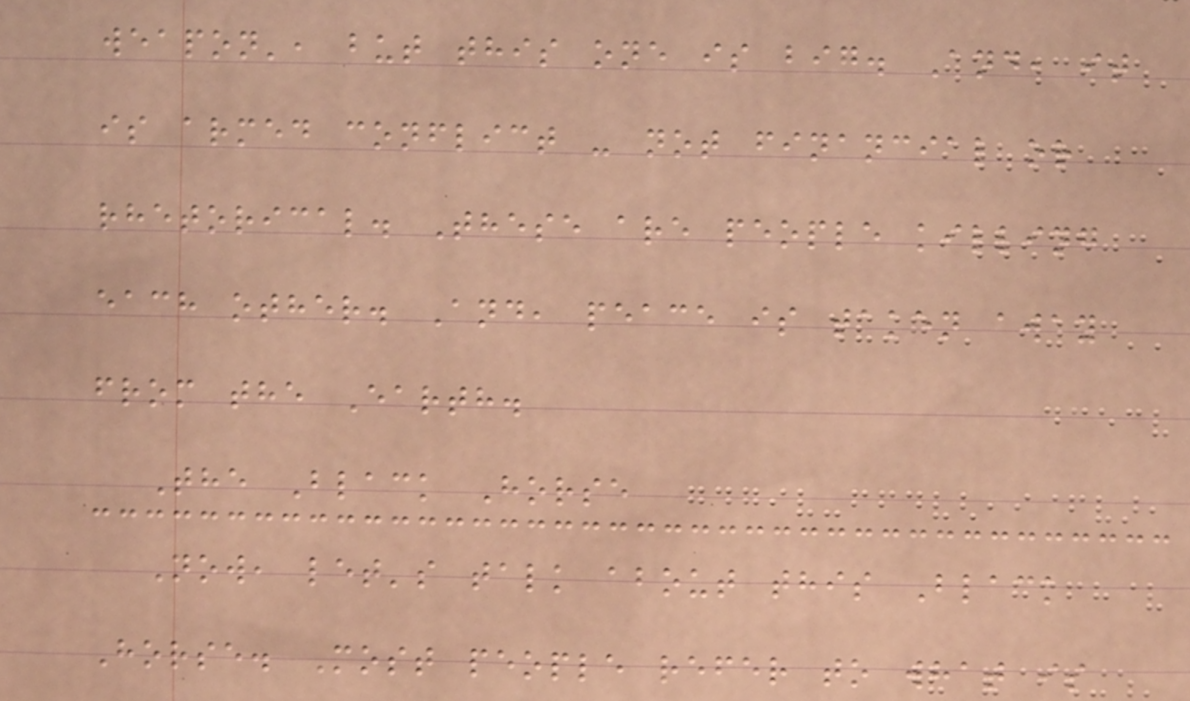weapon', but this one is big. And, it
is armed conflict - not financial or
rhetorical. These are people killing
each other. And, peace is taken away
from the Earth.
The Black Horse
Now, let's talk about this Black
Horse. Most people refer to what is
